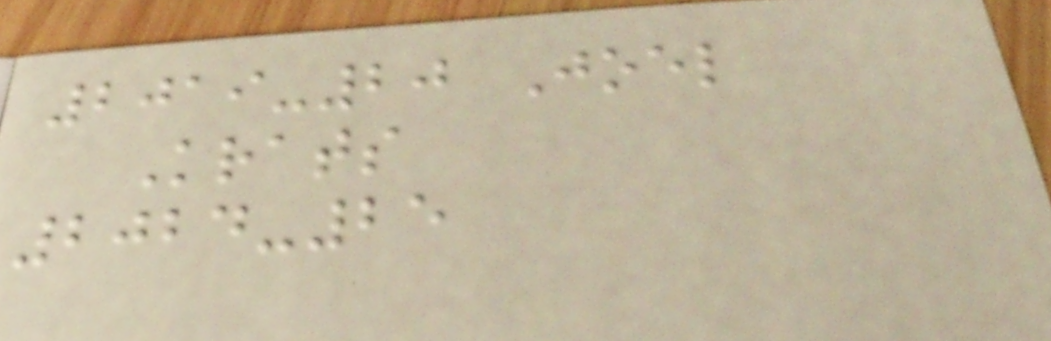2019-20 Joel
Krats
2024-25
